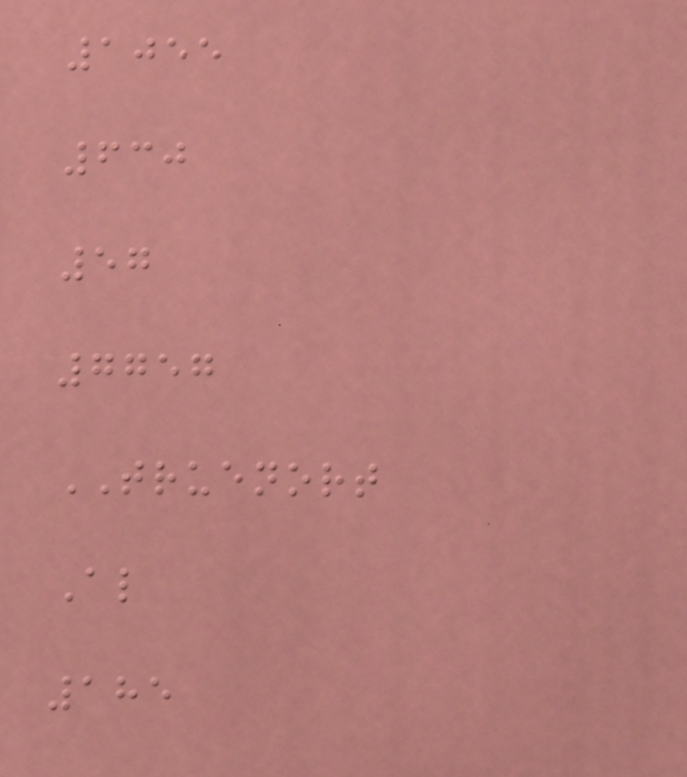1055
630
57
7757
TRUENORT
Al
185
